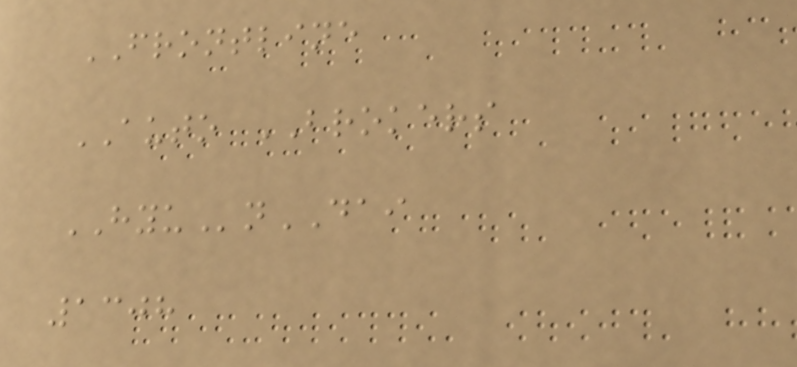FRONTLINE
AUTO BROKERS
HYUnDAI
1308
